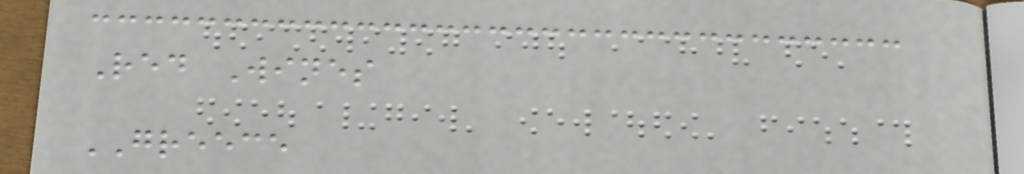Red Wines
GREECE
